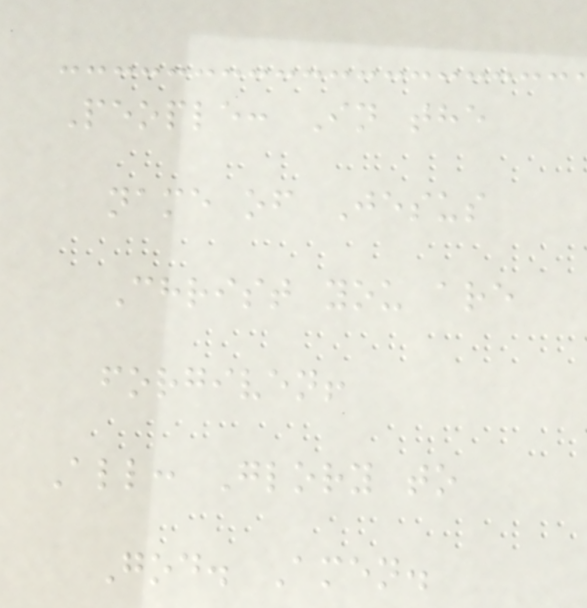People: In the
name of Jesus
Christ you are
forgiven!
All: Glory to
God. Amen.
